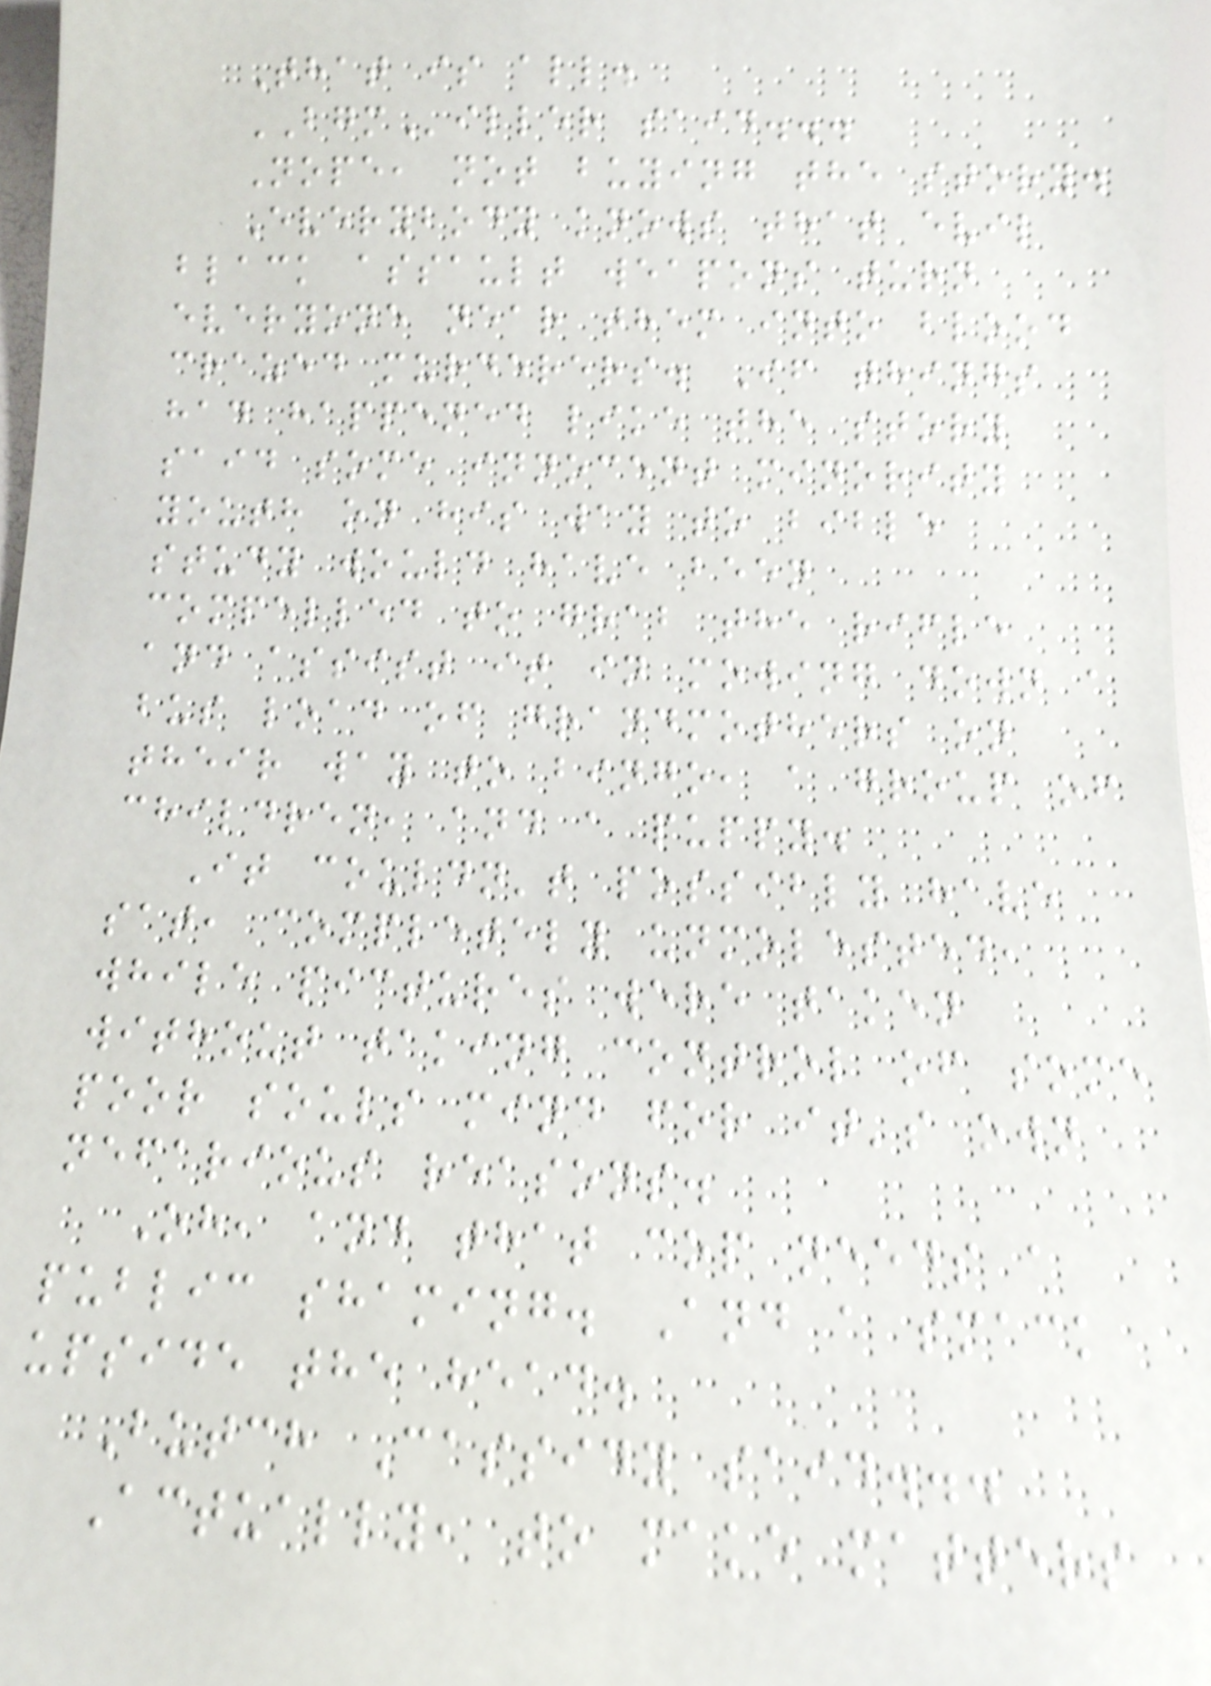That is all.
BGMiller said...
Nope, not buying the story.
Everybody knows that evil
black assault weapons turn
everyone near them into blood
crazed murderers. If things
had happened like the story
said some innocent minority
youth on his way to bible
study would have been
compelled to grab the rifle
and assist it in mowing down a
bus load of grandmothers on
their way to bingo, a group of
children, and a puppy.
It couldn't possibly have
sat, completely unmolested,
while pictures were taken
without taking control of some
poor souls mind for it's own
nefarious reasons.
Oh, and that cop needs a
public shaming. And a smack
upside the head.
Butch Cassidy said...
Actually, to make matters
